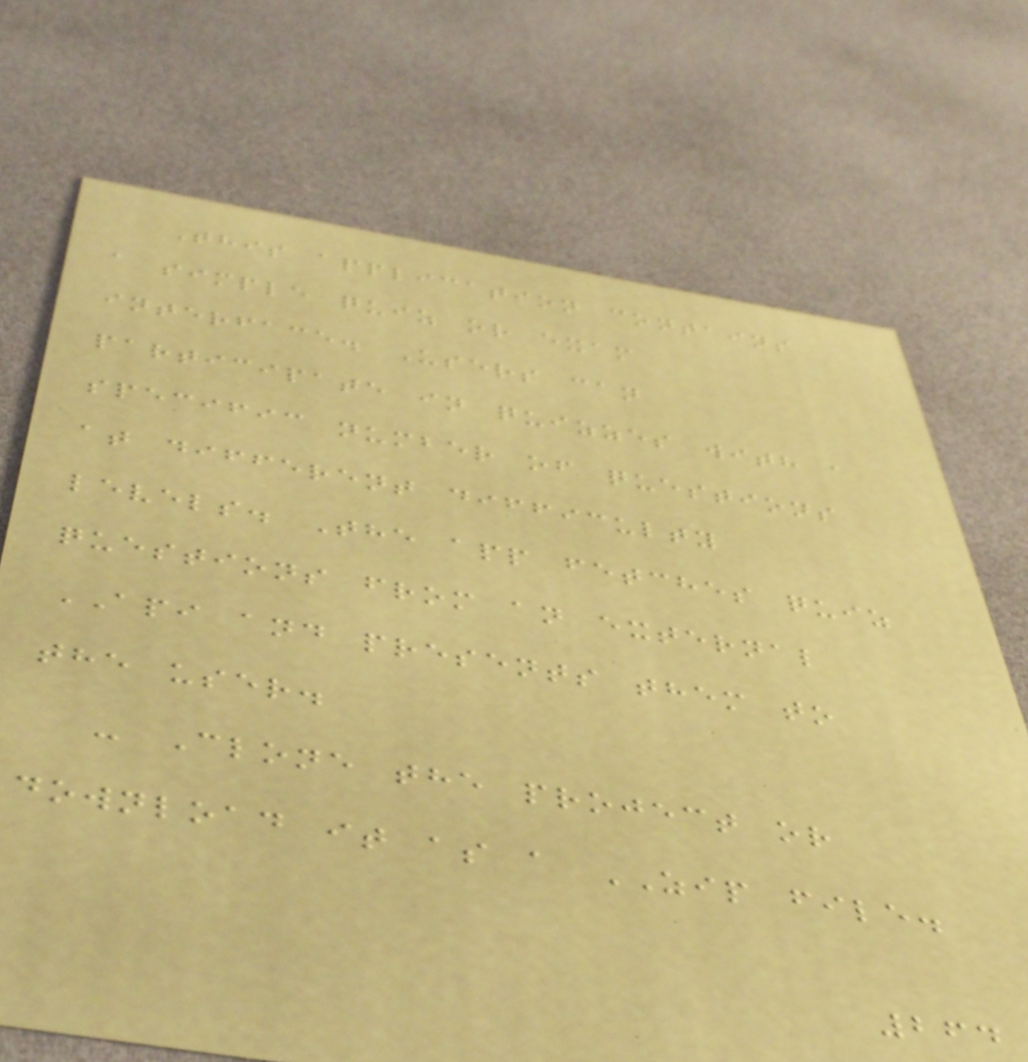This application contains
a simple quiz or exam
interface. Users can
participate in quizzes with a
specific number of questions
at different difficulty
levels. The app fetches quiz
questions from an external
API and presents them to
the user.
- Clone the project or
download it as a ZIP file.
264
